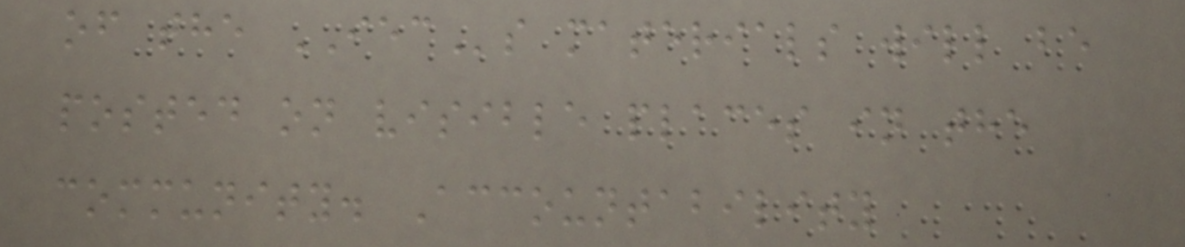of the IECs materials will be
posted on visible places in the
community. Accountability
